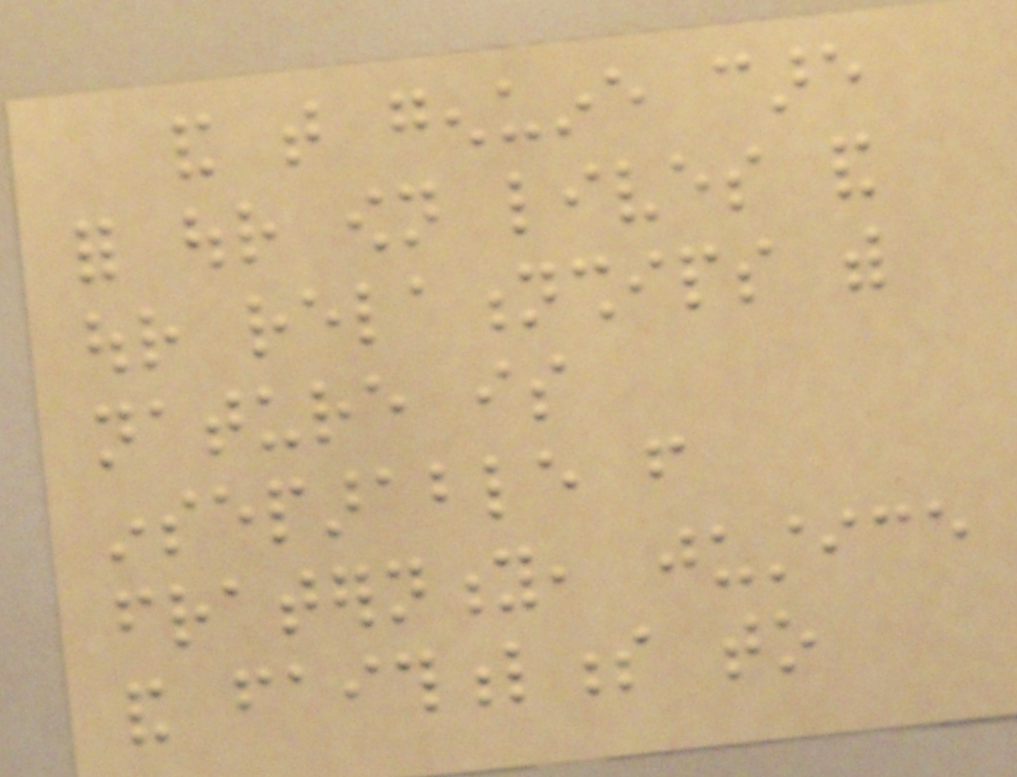and that genuine care
for our own lives and
our relationships with
nature is
inseparable from
fraternity, justice
and faithfulness to
